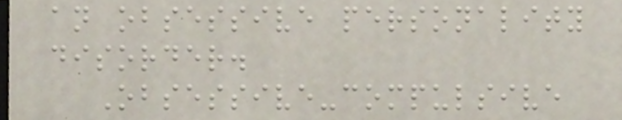an obsessive personality
disorder.
Obsessive-compulsive
